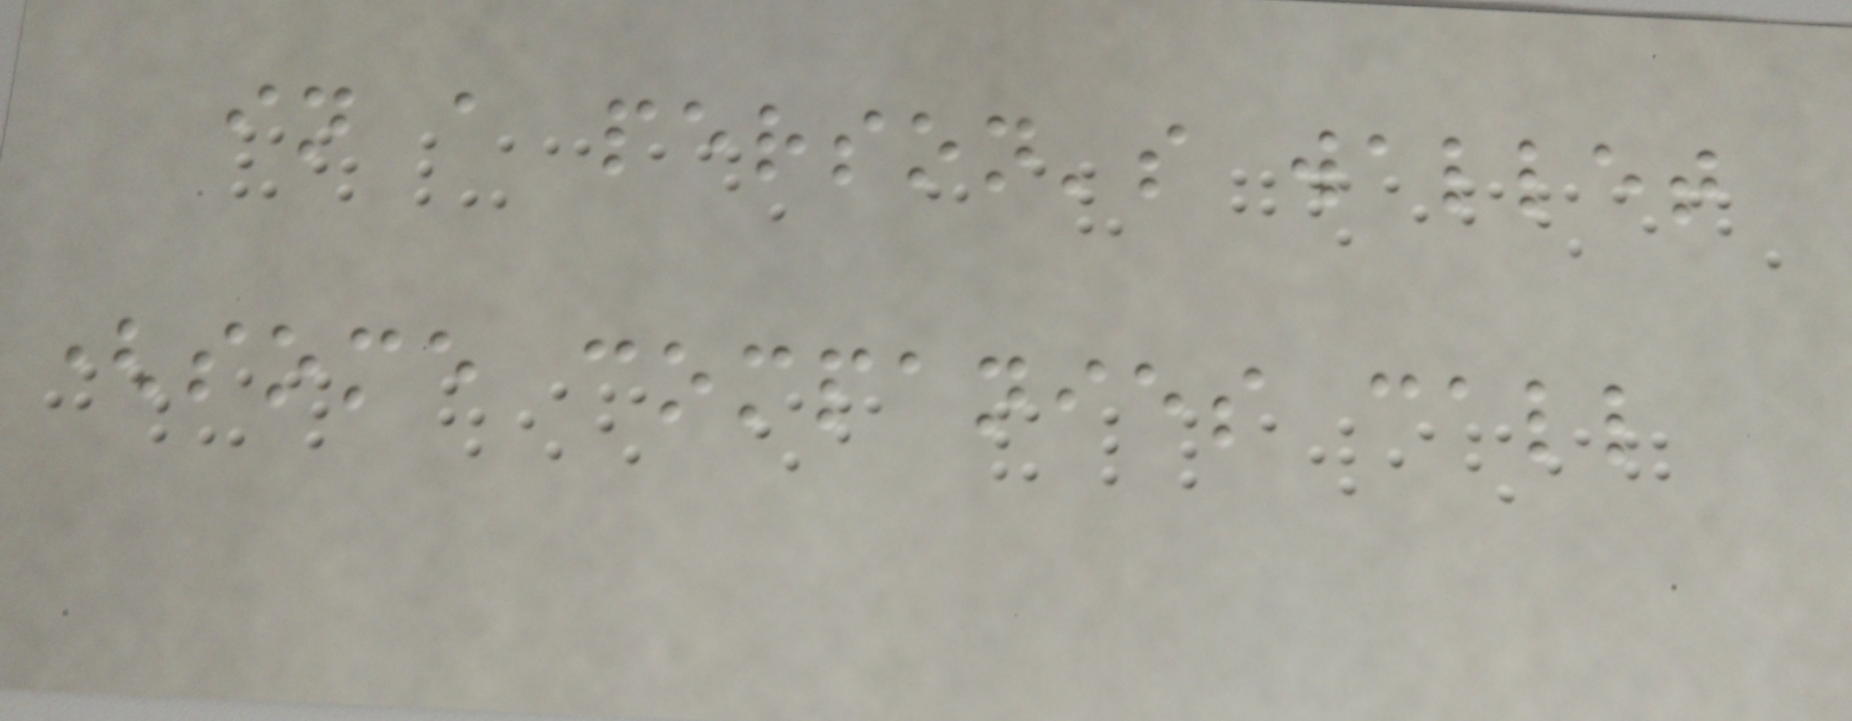in a person's wallet
(some companies call
